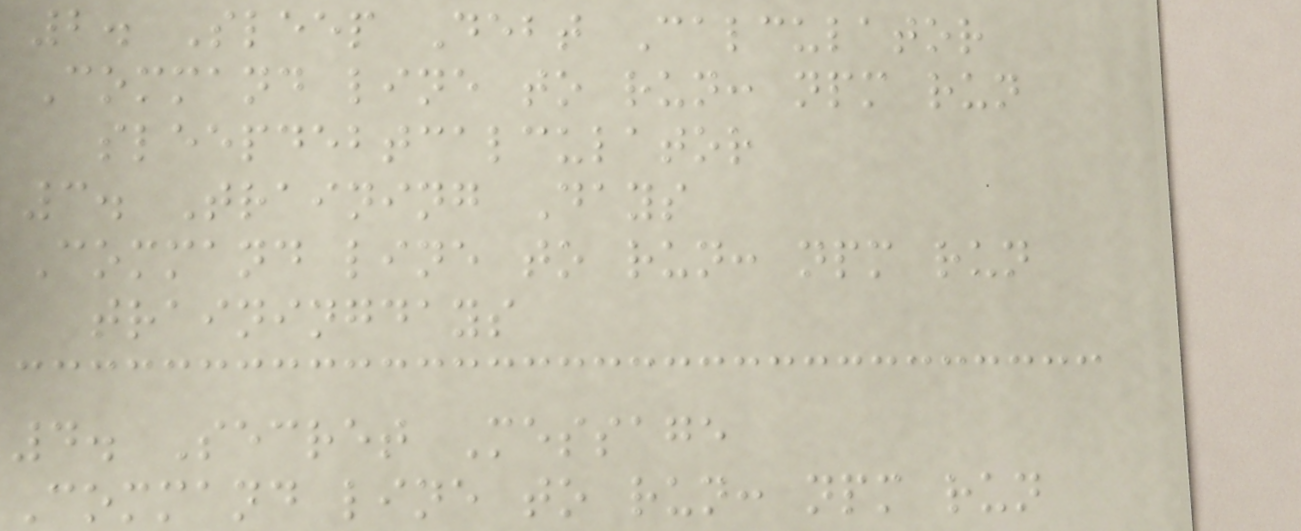2. Sleep Debt Calculator
Command line to run: npm run
sleepdebtcalculator
3. Training Days
Command line to run: npm run
trainingdays
4. Secret Message
Command line to run: npm run
